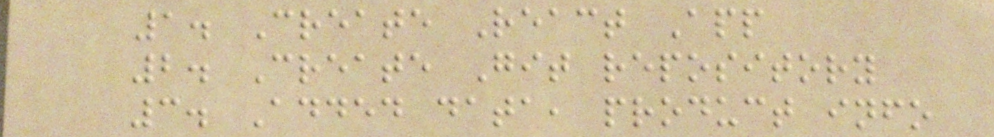1. Create React App
2. Create Git repository
3. Added data, product info
